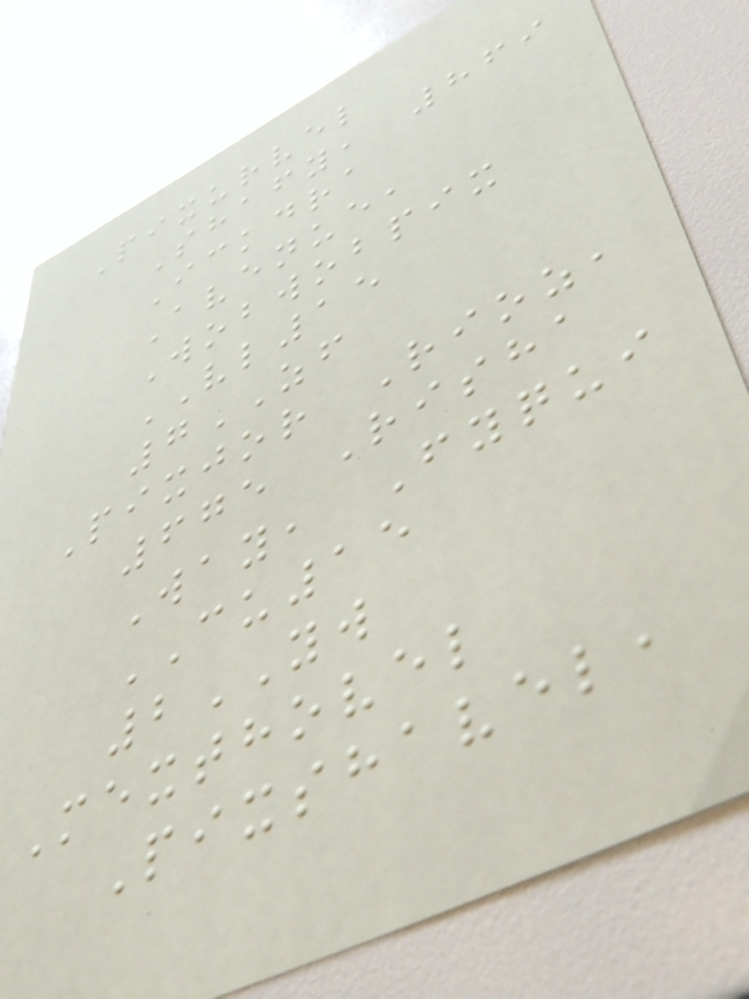Pixurvel
Shafy, 869
Ickdra
Avenue,
Wobwobpix
VL15
7ZF
Pixjor Rioz,
675 Risha
Way, Fyqui
CU15
2YW
Mexthovel
Pixshavel,
